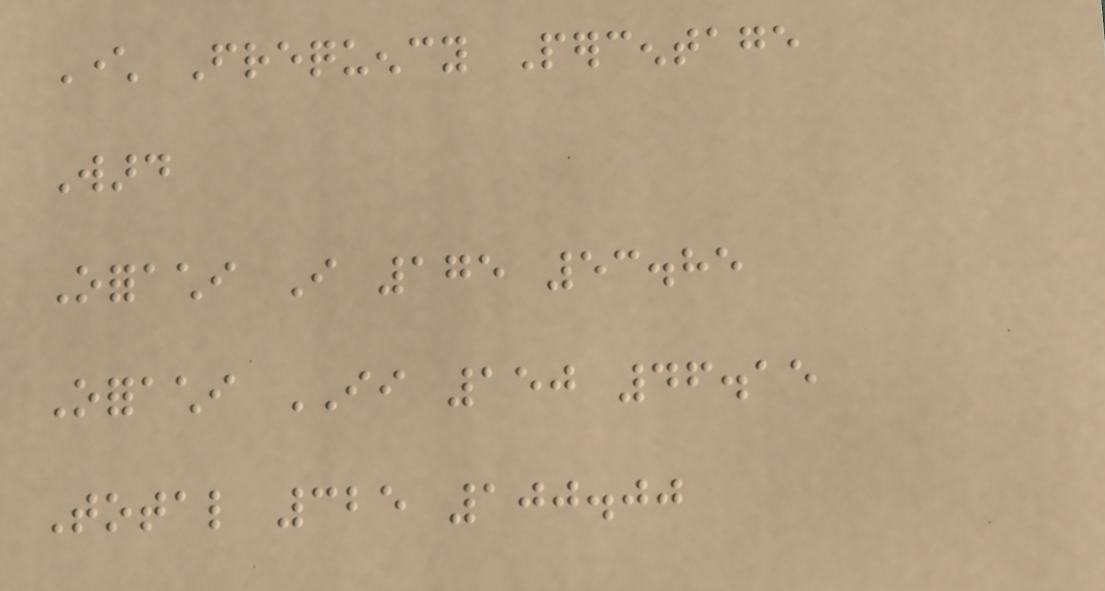Character Frequency Percentage
Ward
Oforachi I 175 53.85
Oforachi II 150 46.15
Total 325 100.00
